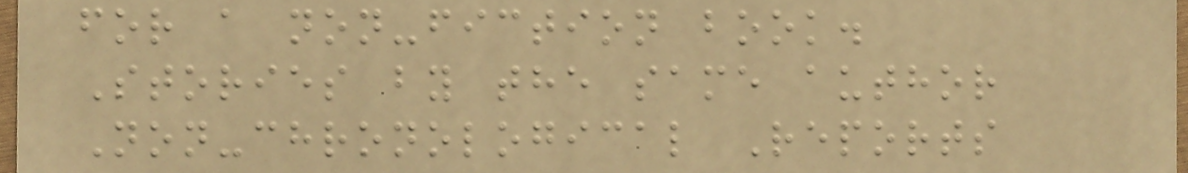for a non-fiction book.
Stories by the same author
Non-chronological Reports
